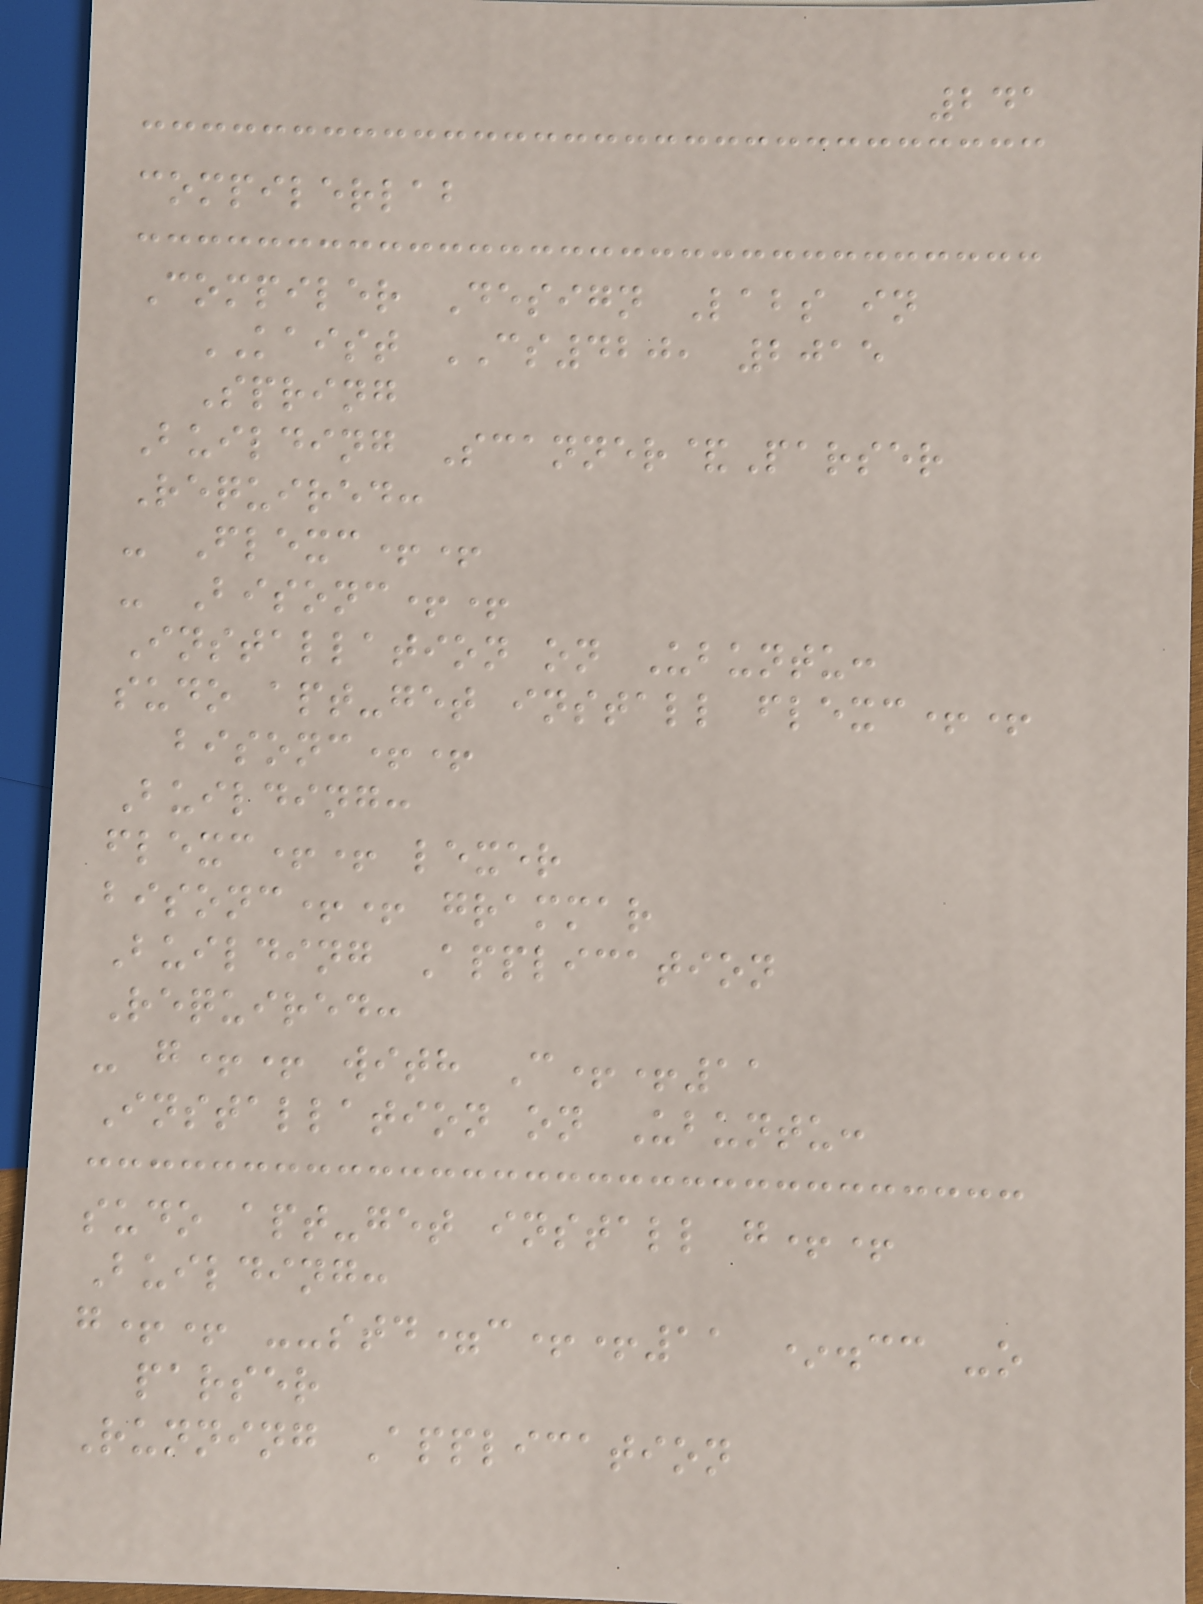241
compilerlab
Compiler Design Labs in
KAIST CS420, 2015
Spring
Building Scanner&Parser
Required:
- Flexc++
- Bisonc++
Installation on Ubuntu:
sudo apt-get install flexc++
bisonc++
Building:
flexc++ lexer
bisonc++ grammar
Building Application
Required:
- g++ with C++11
Installation on Ubuntu:
sudo apt-get install g++
Building:
g++ --std=c++11 *.cc -o
parser
Running Application
